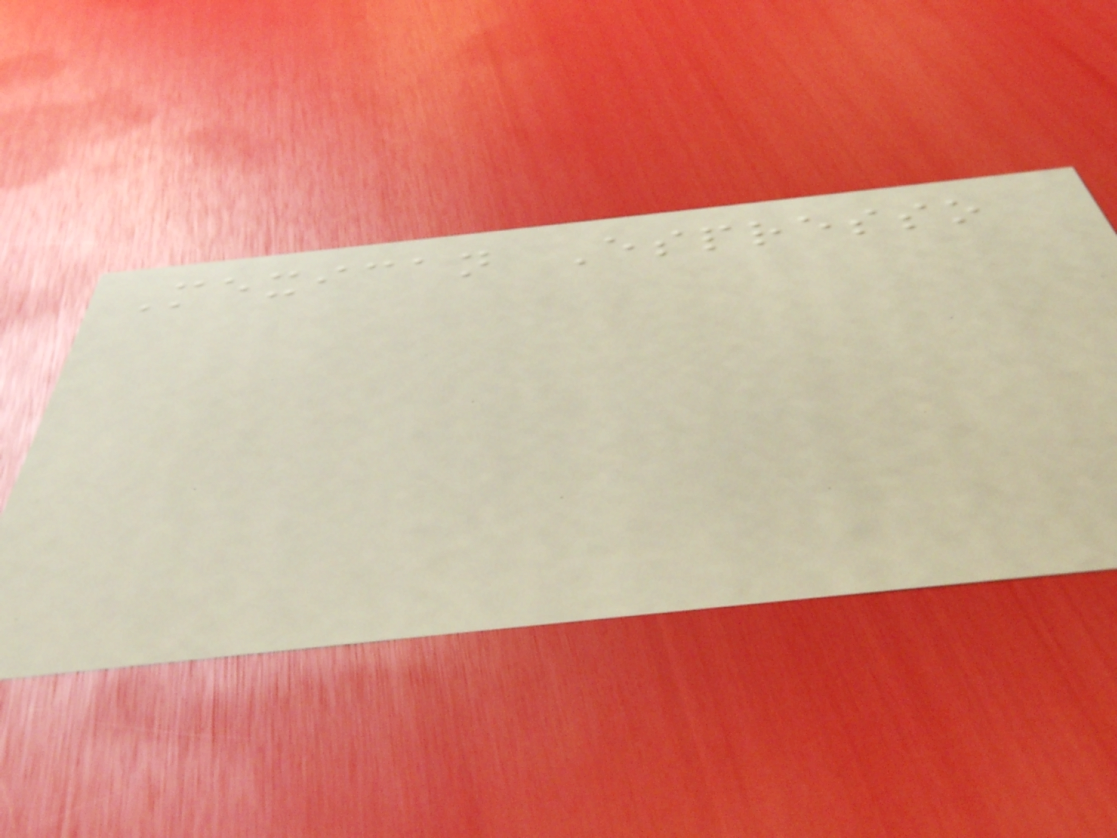Mexican Espresso
